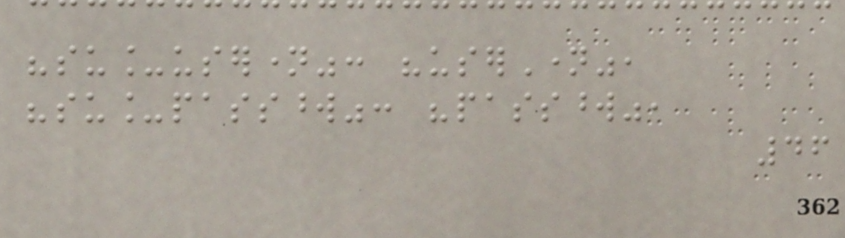"su_username": "userName",
"su_password": "password",
46
